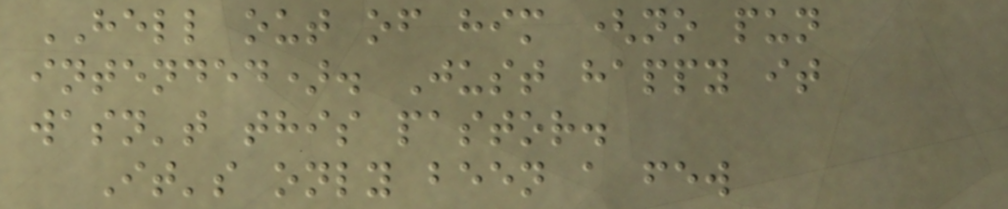HELL out of him (no pun
intended). Just happy it
wasn't this pastor.
It's only been a few
